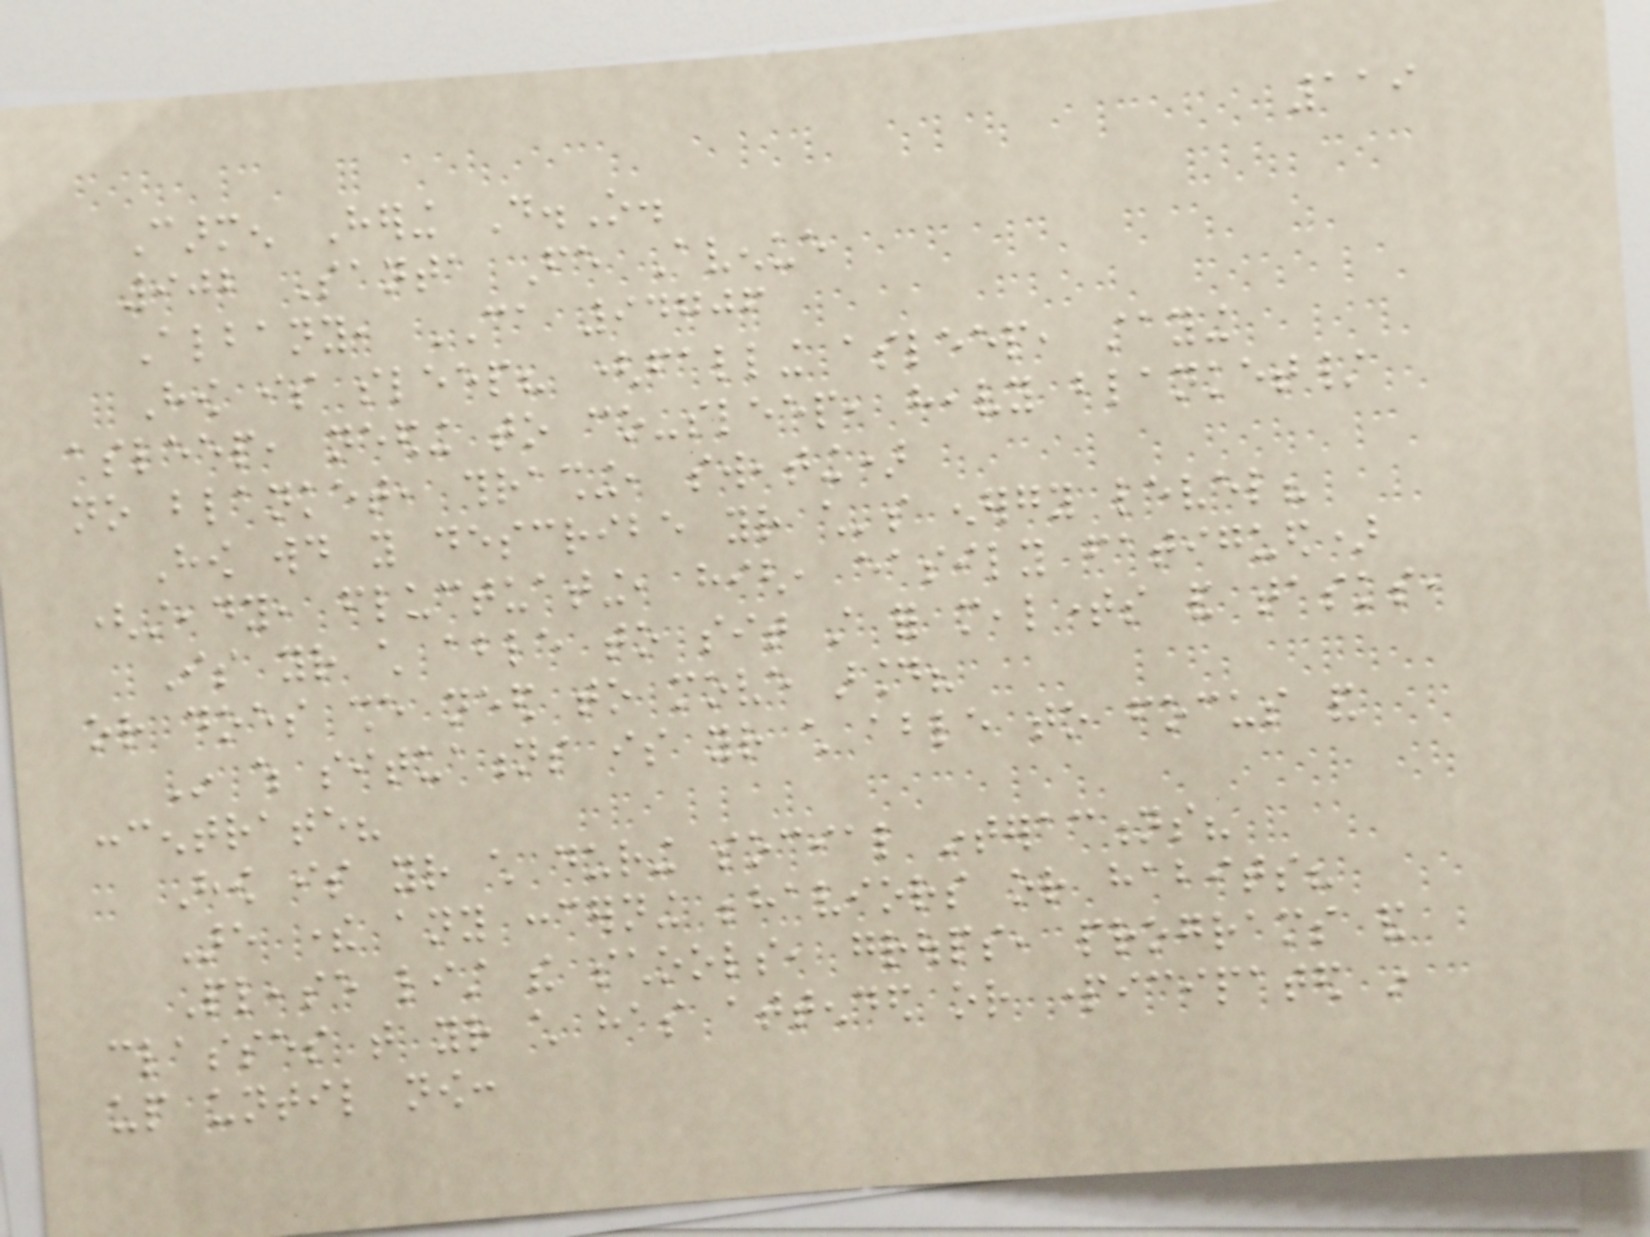119
Carmen Hering D.O.
902 Santa Fe Avenue
Albany, CA 94706
How is sleep? (falling asleep, staying
asleep, needing to co-sleep, heavy blanket/
no blanket, thrashing, sweating)
How would you describe your child's energy level?
(steady, fluctuating, high, easily fatigued)
Is your child able to sit still for mealtimes and tasks,
or does she need to move around?
In which situations is your child able to focus and
concentrate?
How is your child during social interactions?
Are there any concerning behaviors or habits?
Please list the schools, groups, programs and
classes that your child has attended or participated in
up until now:
